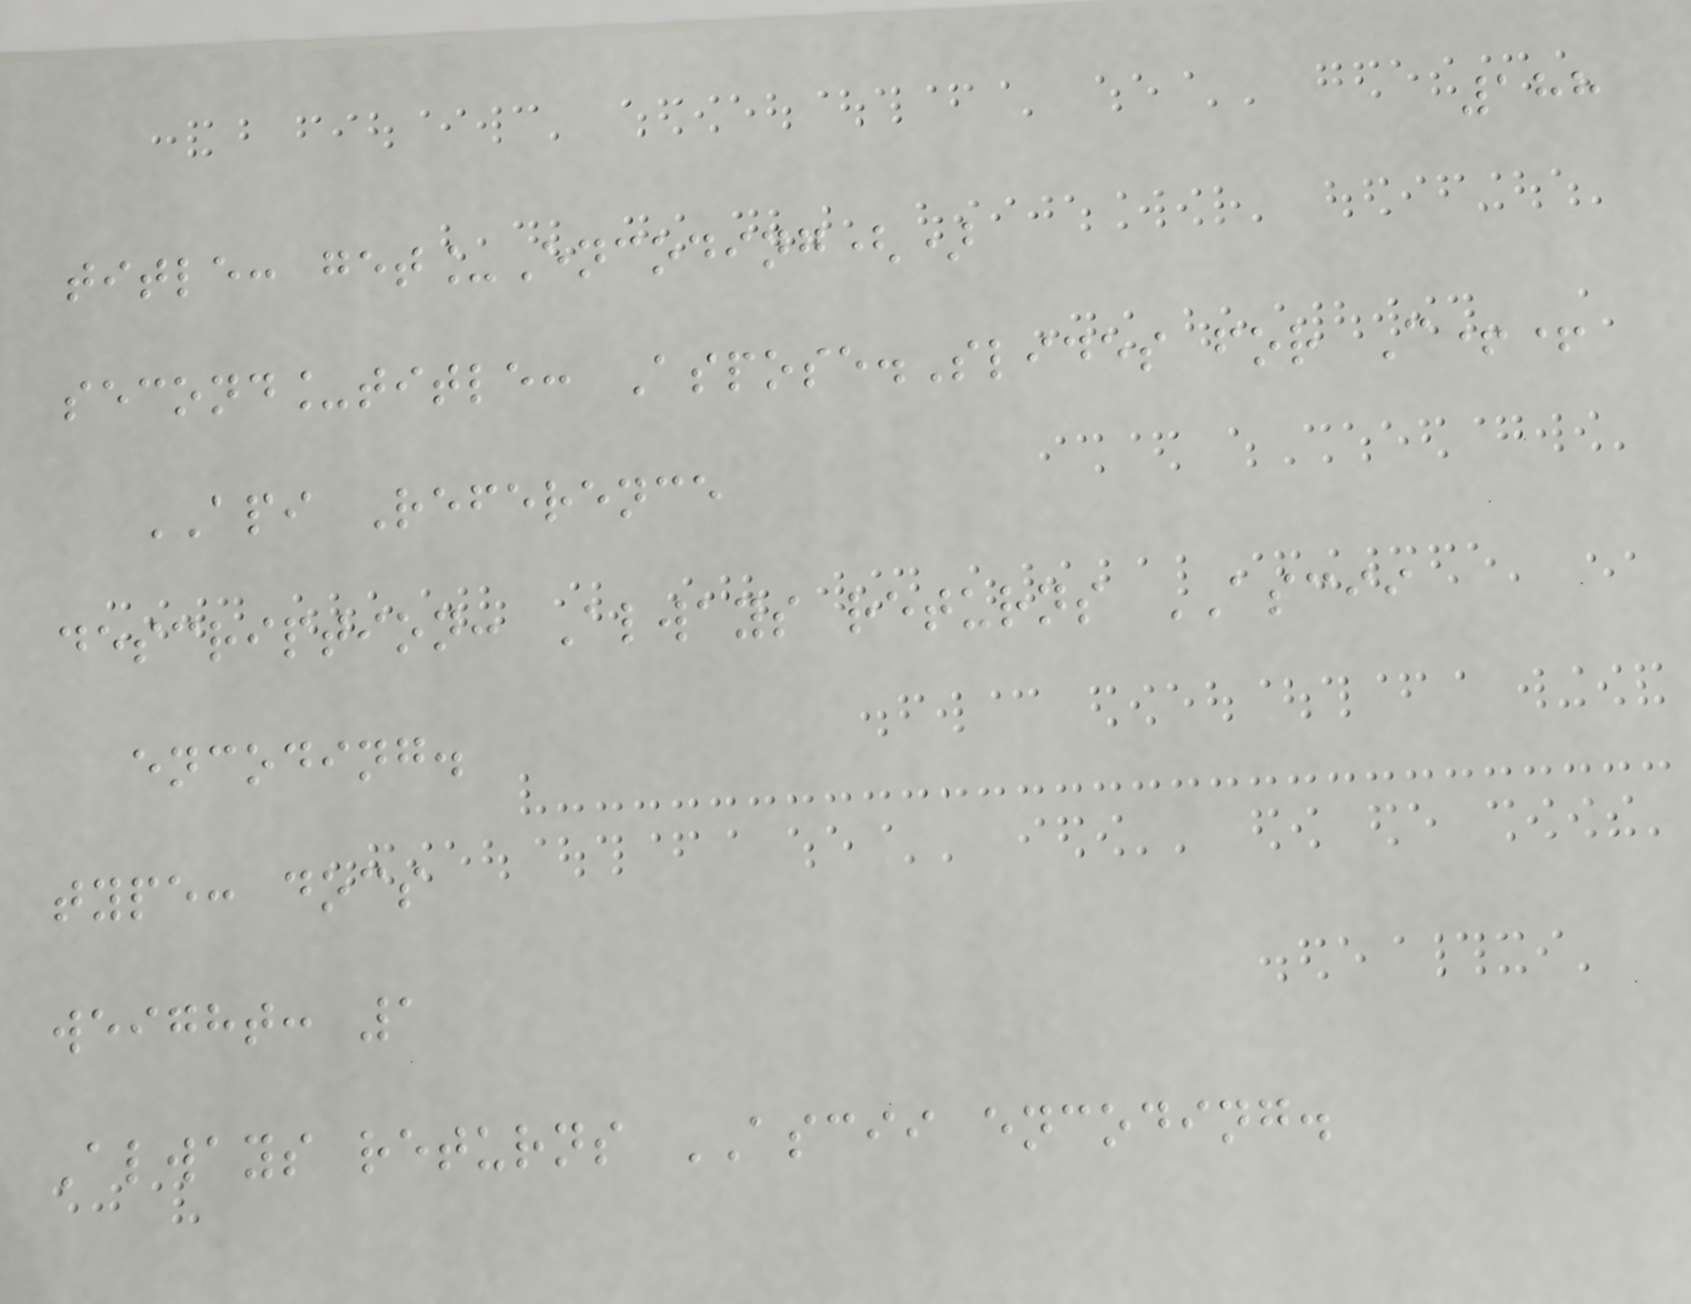188
title: get_Encoding()
second_title: Aspose.Slides for C++
API Reference
description: Always returns ASCII
encoding.
type: docs
weight: 1
Always returns ASCII encoding.
